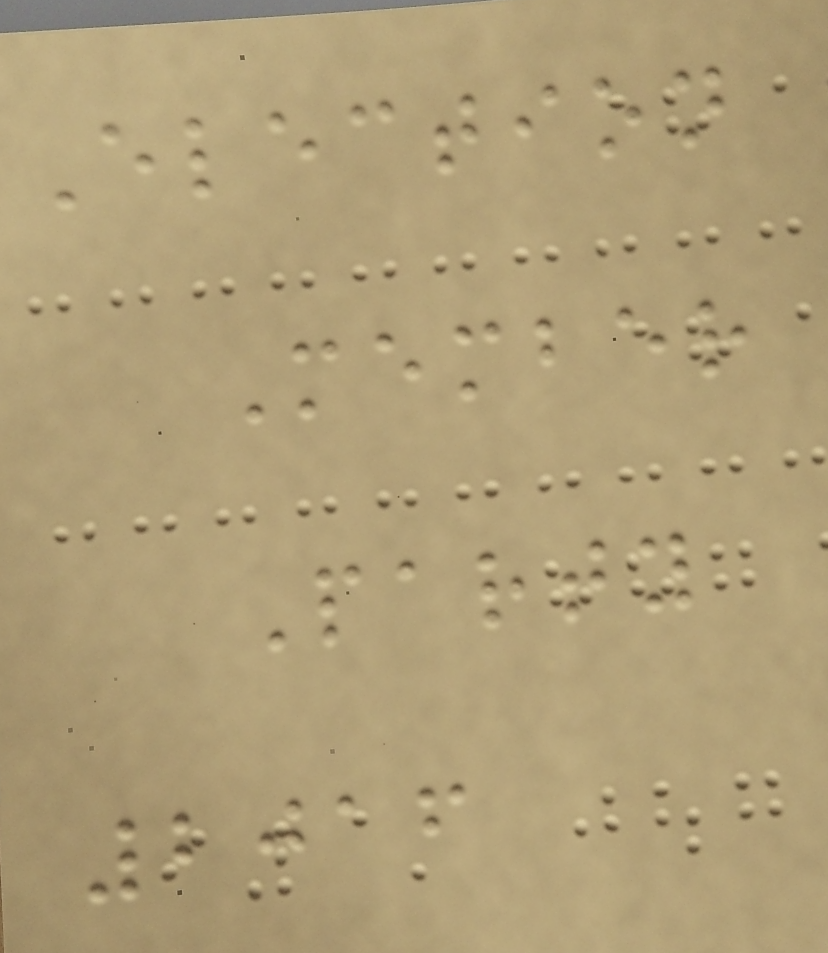Election
Member
Party
2016
